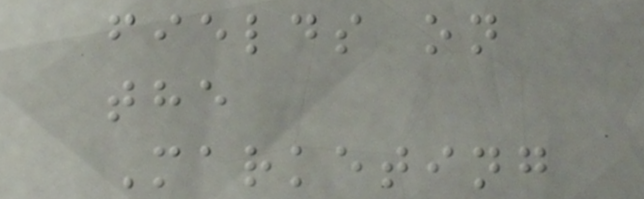fields on
the
Marketing
